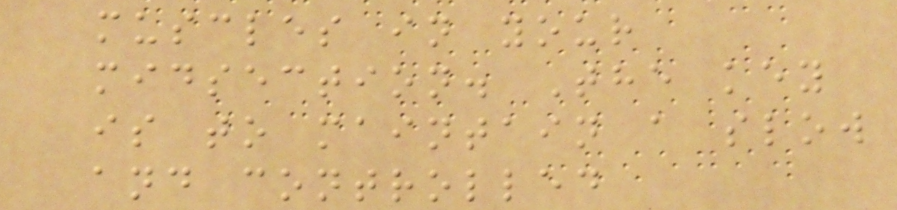muscles in your
midsection. The key
is to maintain a slow
and controlled
